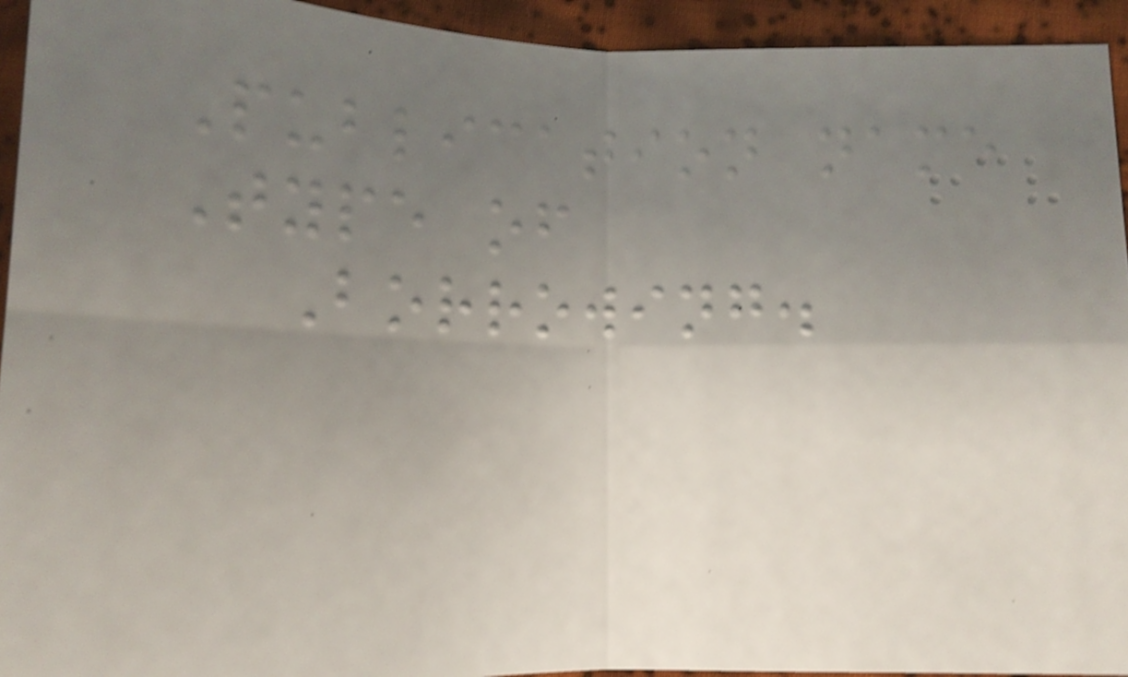Publication name
Type of
Borrowing.
